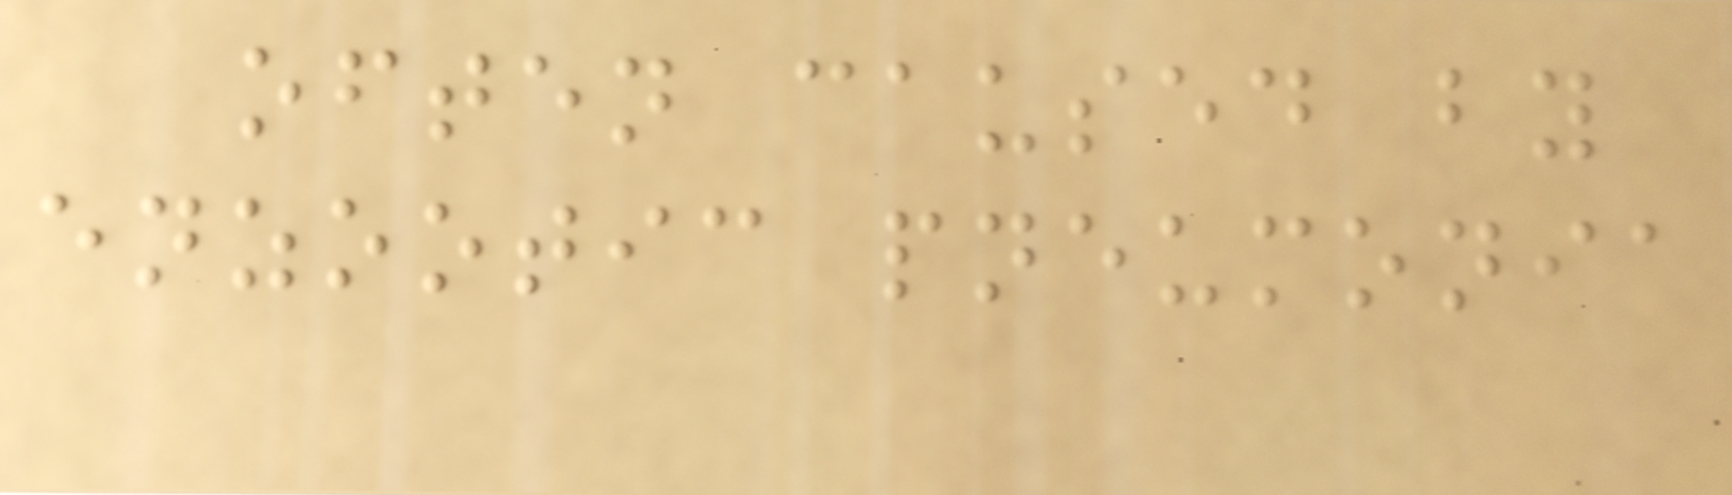often caused by
enzootic pneumonia
